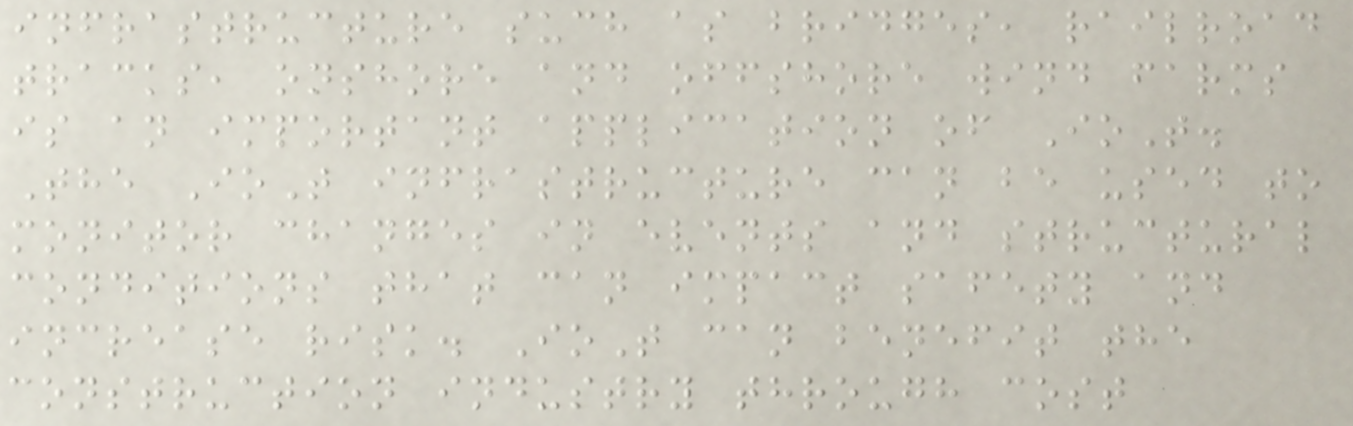infrastructure such as bridges, railroad
tracks, onshore and offshore wind farms
is an important application of IoT.
The IoT infrastructure can be used to
monitor changes in events and structural
conditions that can impact safety and
increase risk. IoT can benefit the
construction industry through cost
